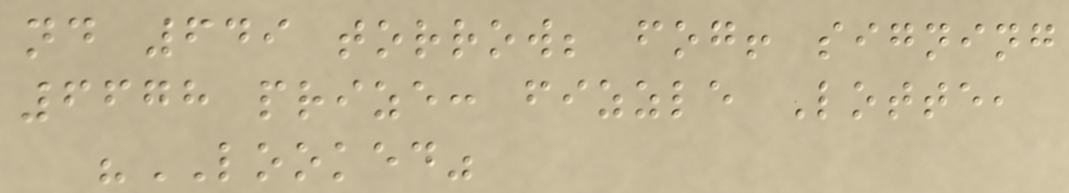nd 649 torrow; fog! signing
6678 prize: fizzle Lotte,
"LOOKED"
